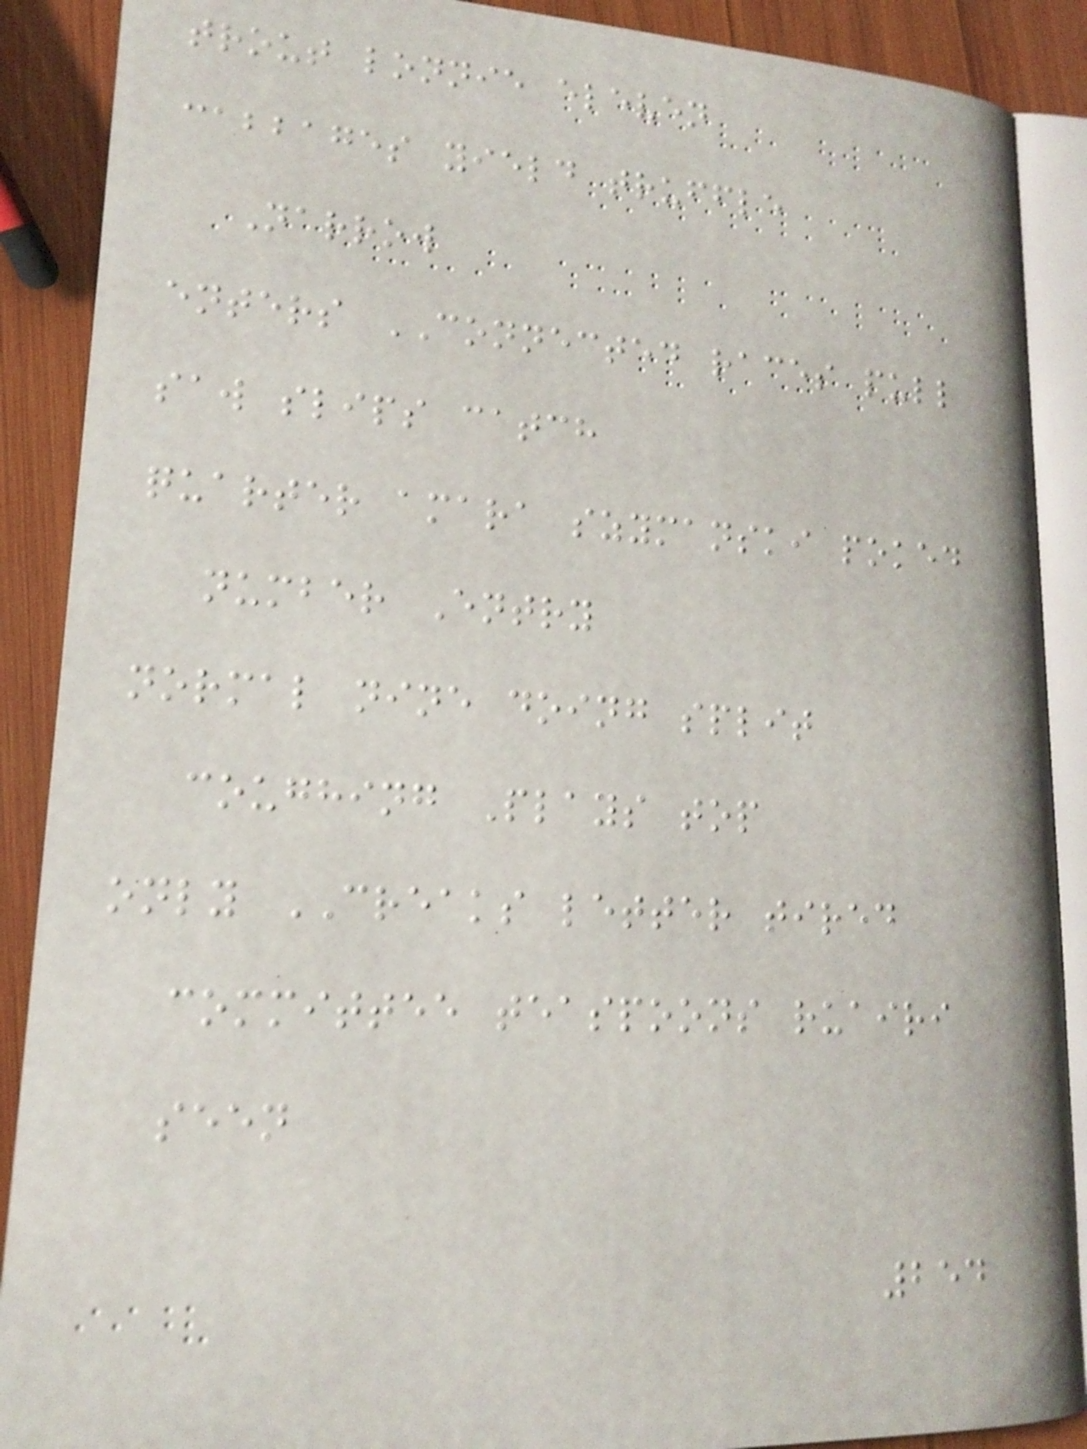trout lonnie eleven
cabbages yield truffle
Narrow
enters CONNECTED races pull
saw slips catch
quarter amara szymanski poked
number Entry
normal nine doing split
coughing Plays top
only CREAKS letter tired
committee teaspoons ruairi
seen
254
